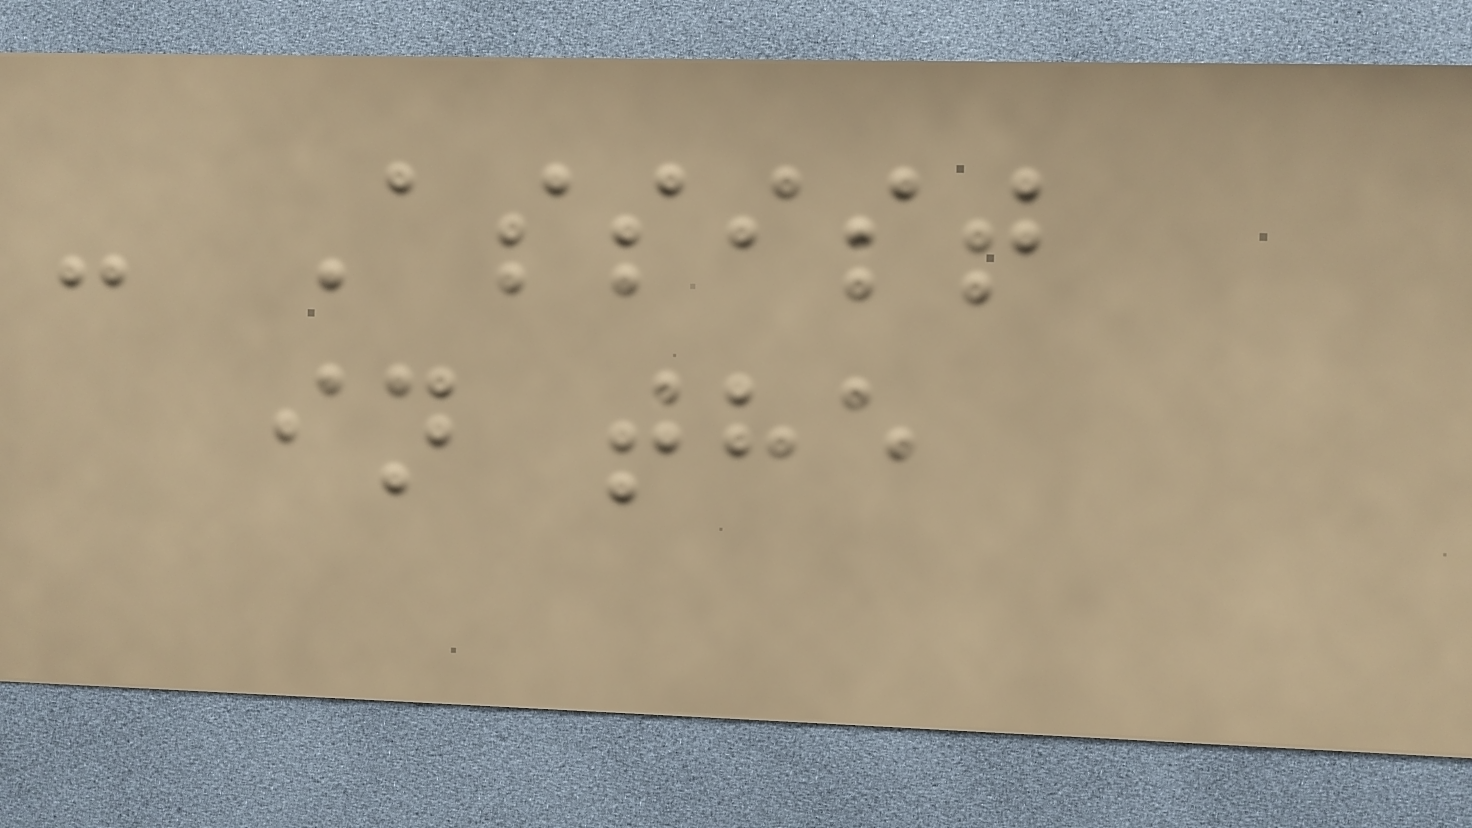- Assist
in the
